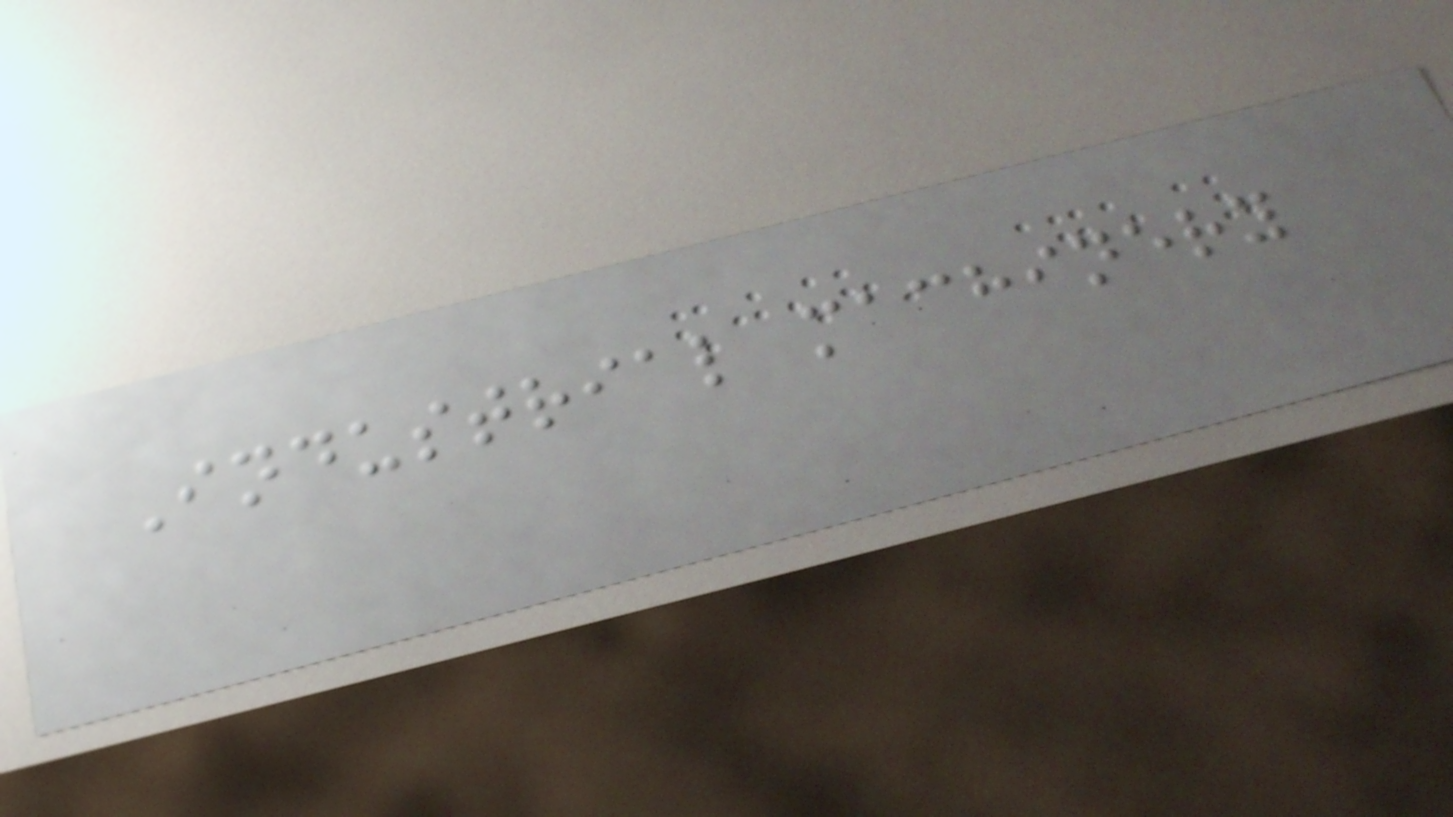Industrial machinery
